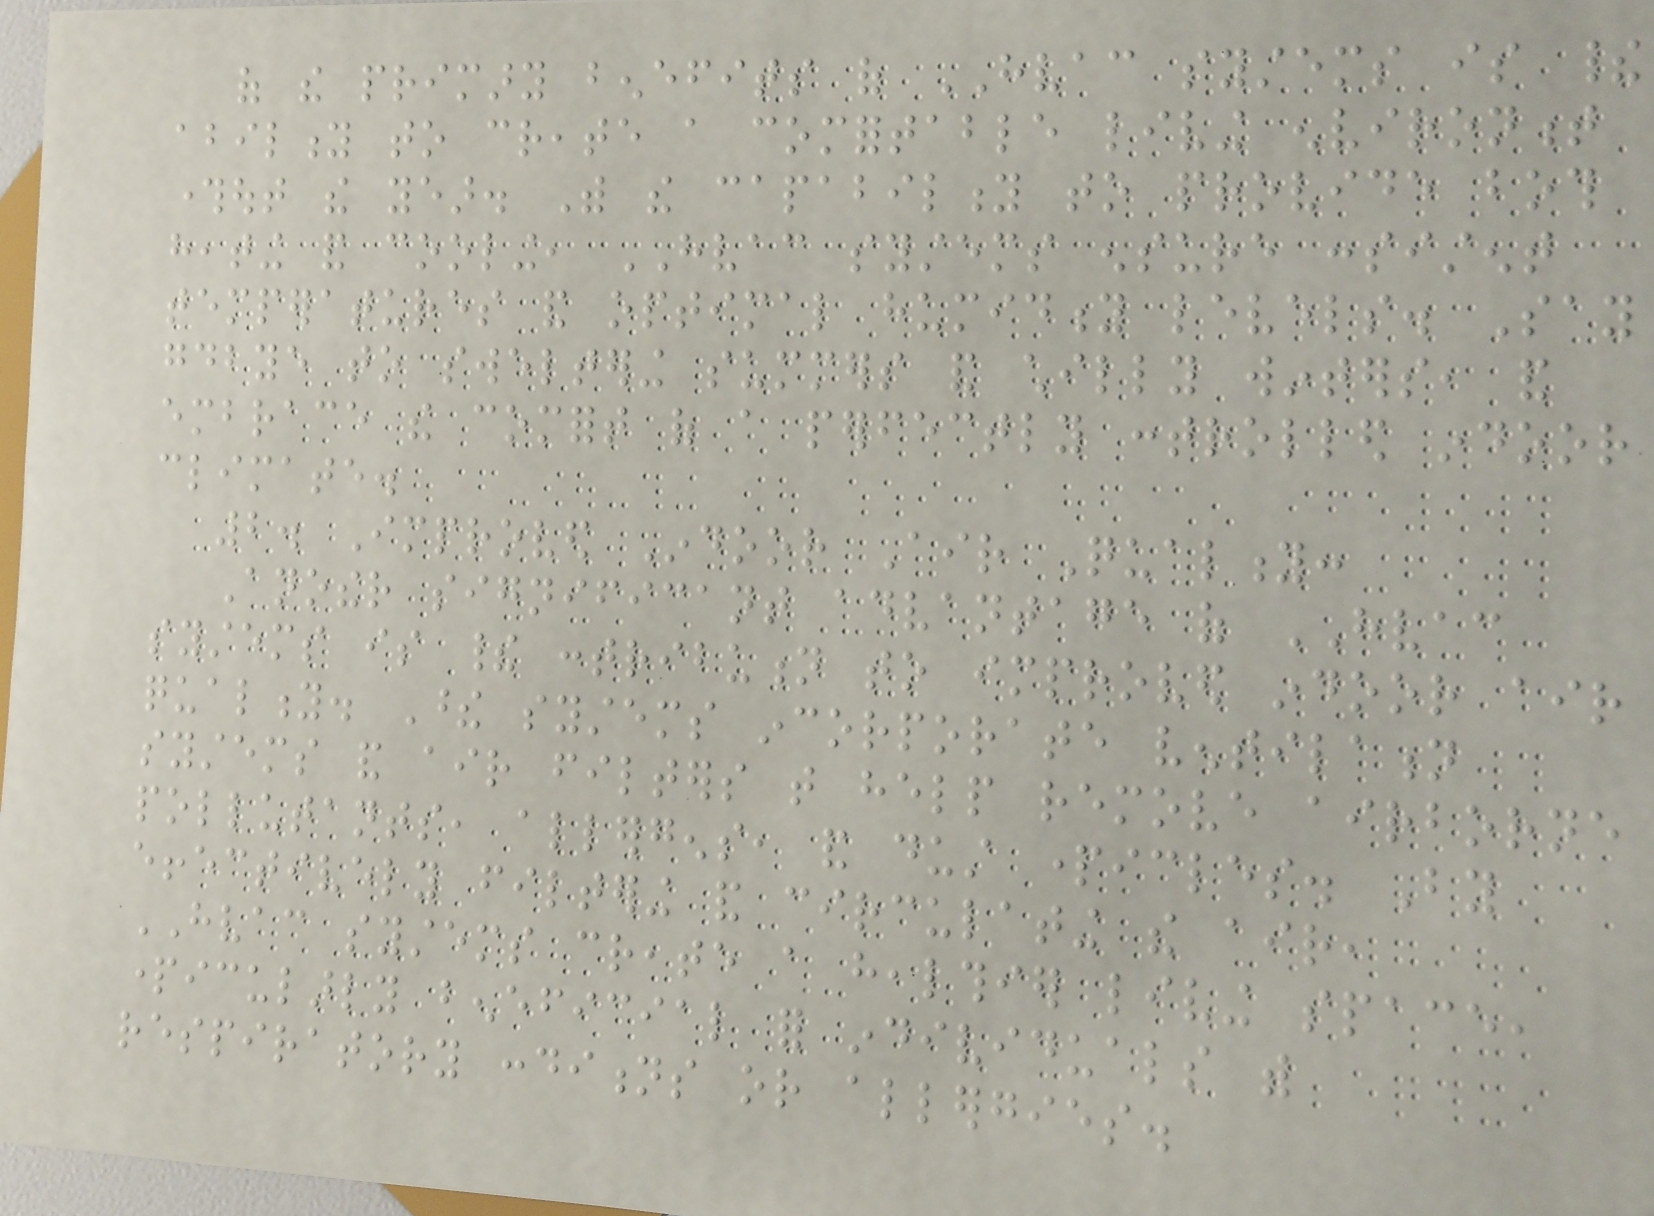of the primary benefits of HVAC systems is their
ability to create a comfortable living environment
throughout the year. With the capability to provide both
heating and cooling, HVAC systems ensure consistent
temperatures and optimal humidity levels. Say
goodbye to sweltering summers and chilly winters, and
embrace the comfort of a perfectly controlled indoor
climate.
2. Improved Indoor Air Quality:
Another significant advantage of HVAC
systems is their contribution to improved indoor air
quality. These systems incorporate ventilation
systems and air filters that help remove airborne
pollutants, allergens, and dust particles. By
effectively filtering and circulating the air,
HVAC systems create a healthier living space,
particularly beneficial for individuals with
respiratory conditions or allergies.
